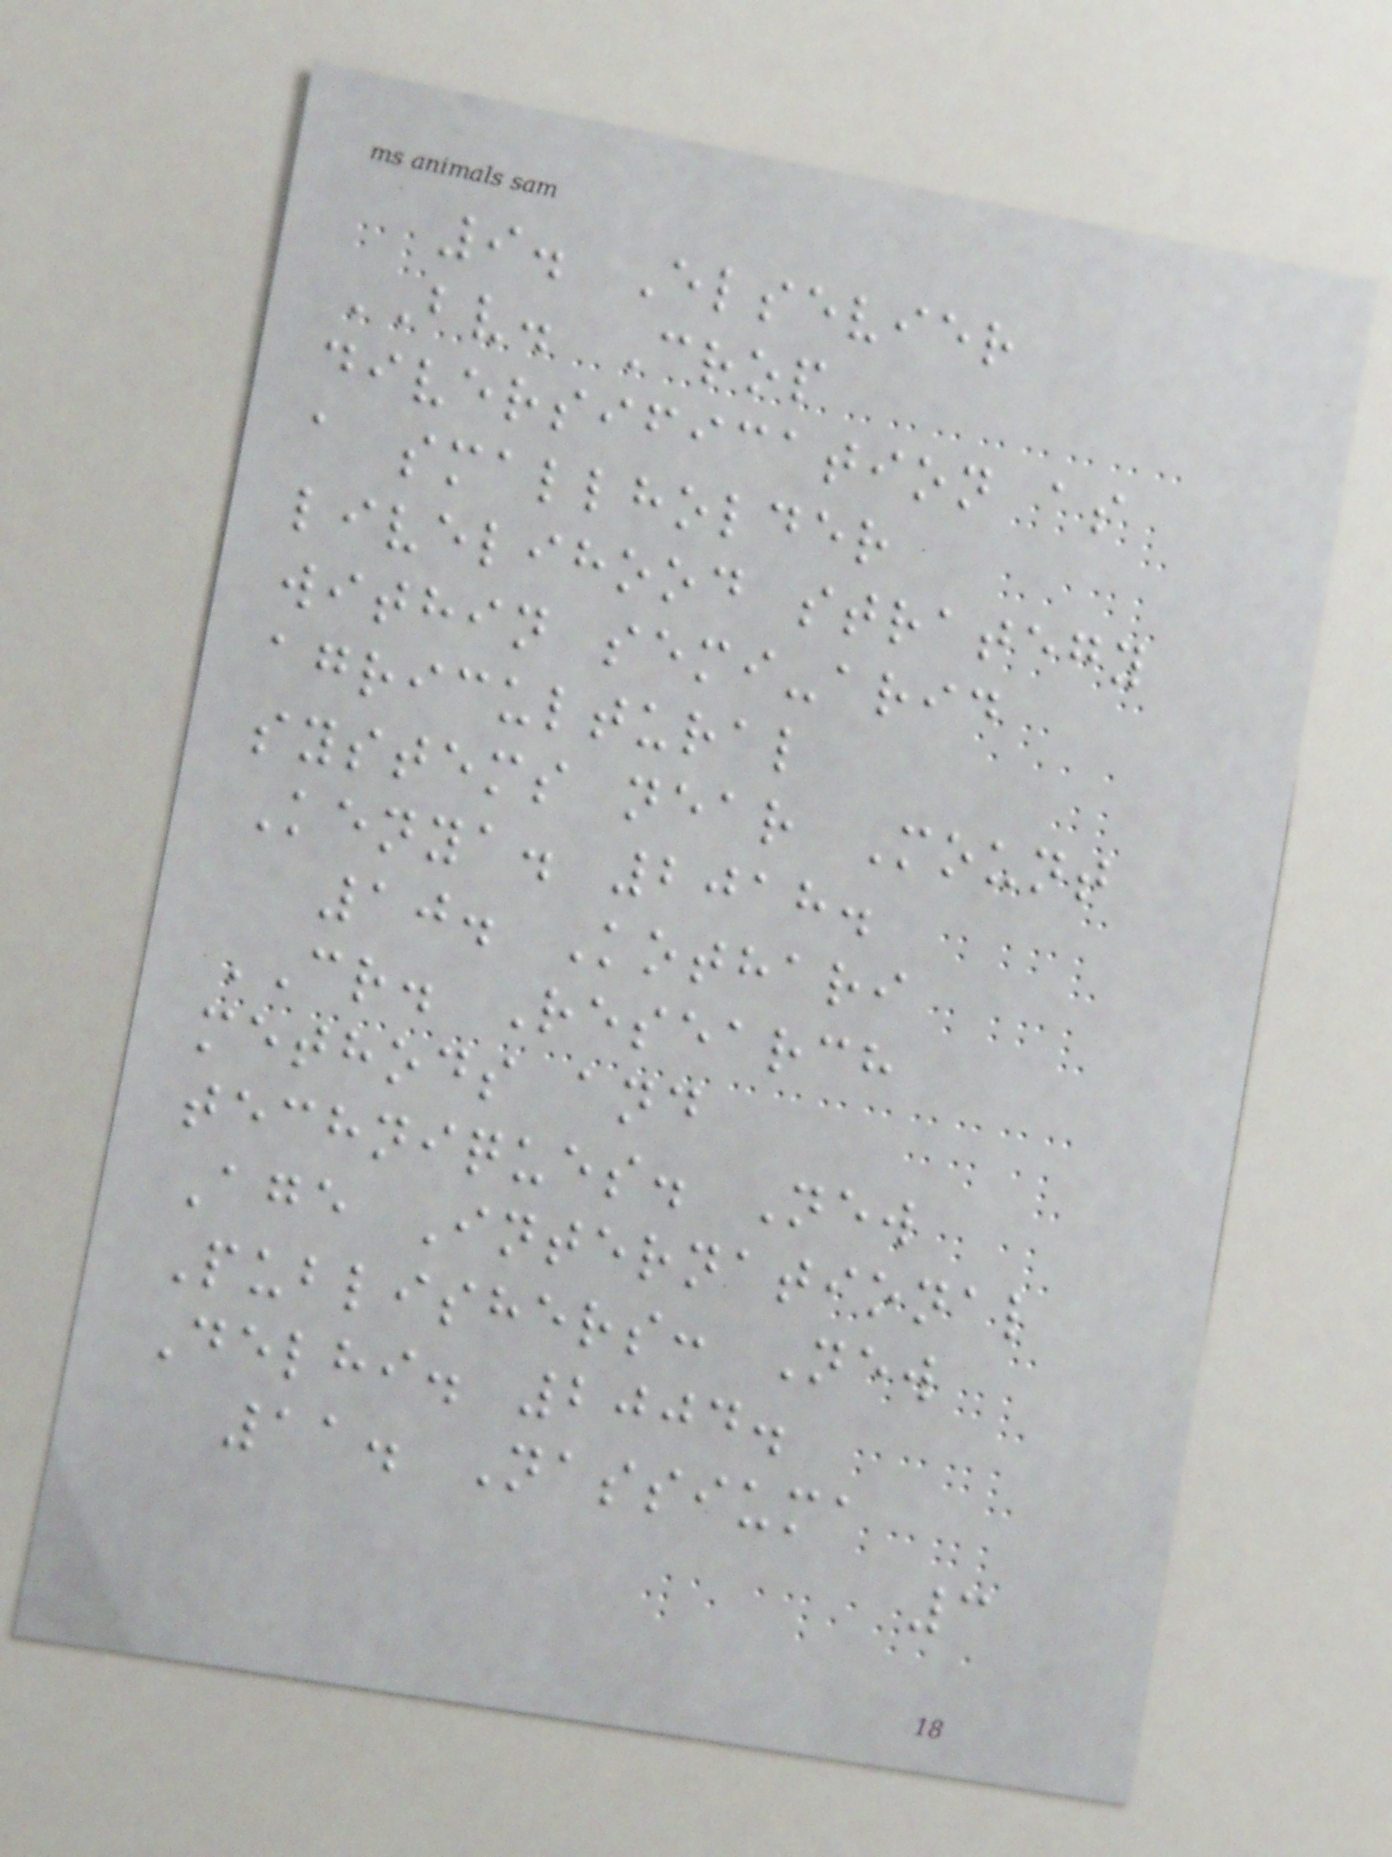9. Elsevier
BV. Crop
diversification as
a smallholder
livelihood strategy
within semi-arid
agricultural
systems near Mount
Kenya. 2018.
10. Kothari
CR. Research
methods and
techniques. New
Age International
Publishers: New
Delhi. 2004.
11. Nassiuma
3
